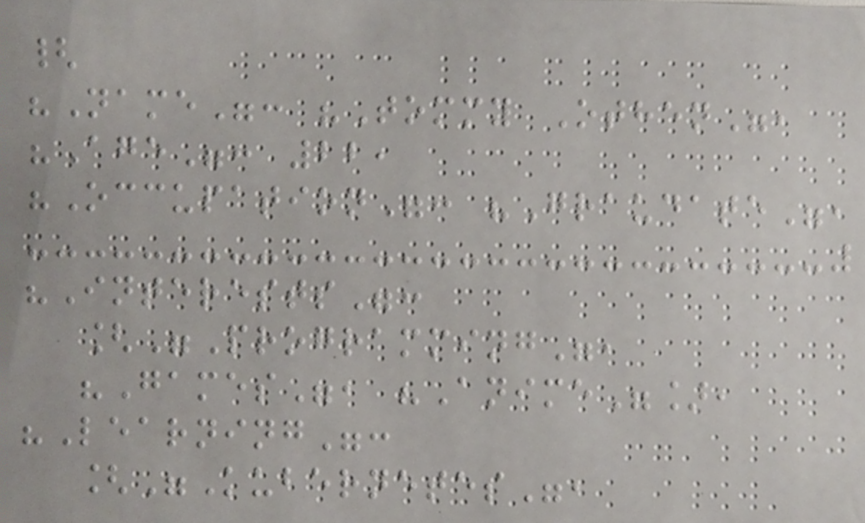{
"Name": "Tommy Othen",
"Age": 22,
"Occupation": "Graudate",
"Interests":
["Programming",
"Games", "Anime"],
"Learning":
["Kubernetes",
